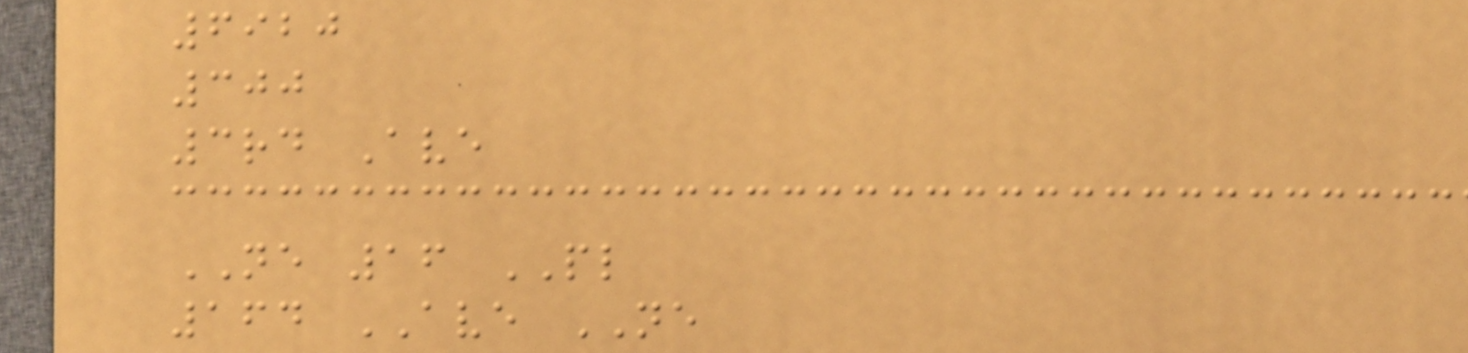6920
300
3rd Ave
NE 16 PL
164 AVE NE
